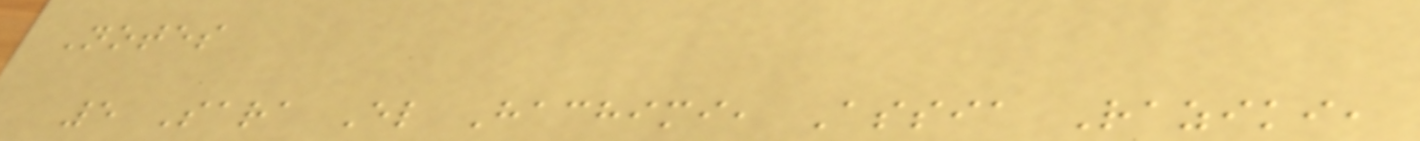Notes
5 Sara El Hachimi, Assia Raziki,
